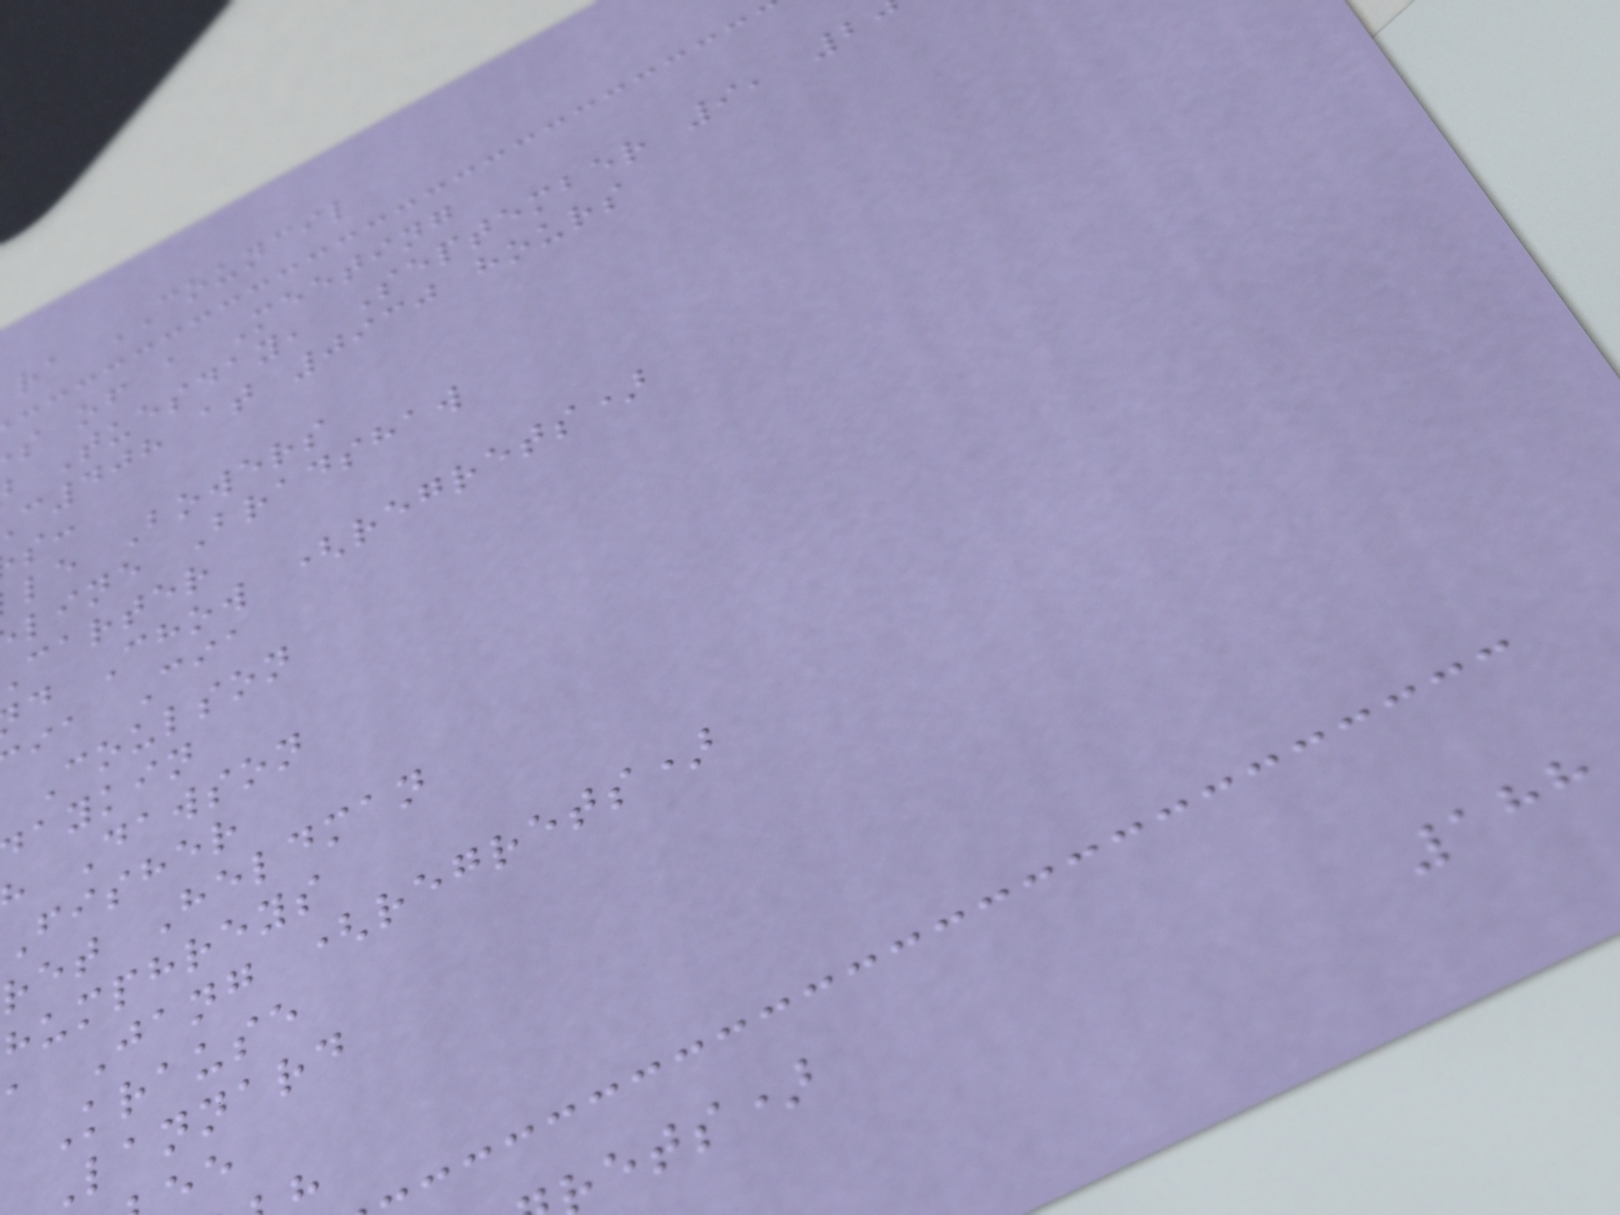ra COUNCIL
s of a Meeting
Tuesday, September 9, 2
c408 at 0930 hours
le Bowers
line Bradshaw
carter
d Chow (regrets)
ia Cia
Coulson
aykin
h Dawson
Fisher
ret Heldman
humphreys
a Jang (regrets)
Krause
lannard
188
